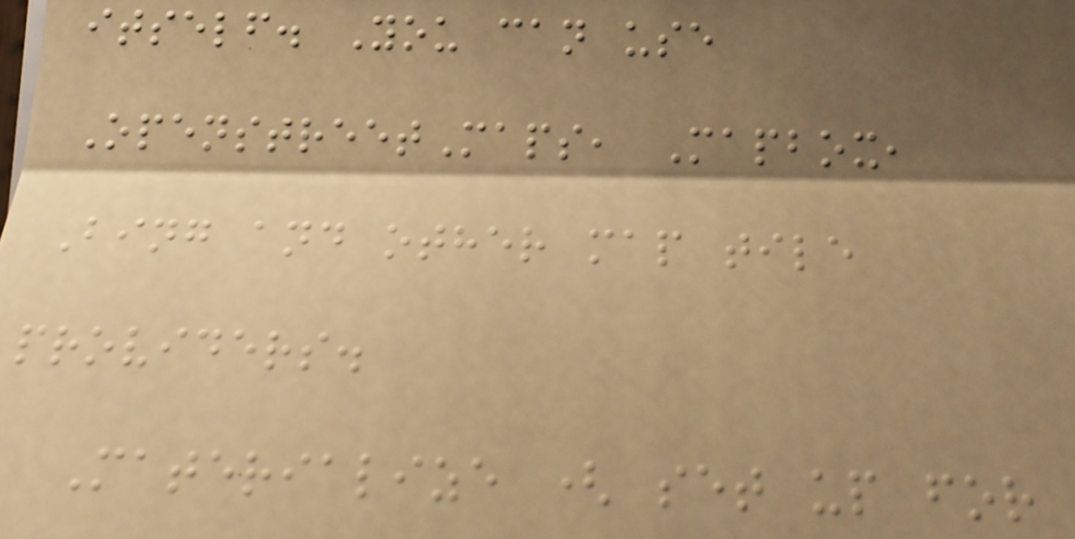itself. You can use
OpenstreetMaps, Mapbox,
Bing and other map tile
providers.
Materialize ( set up for
